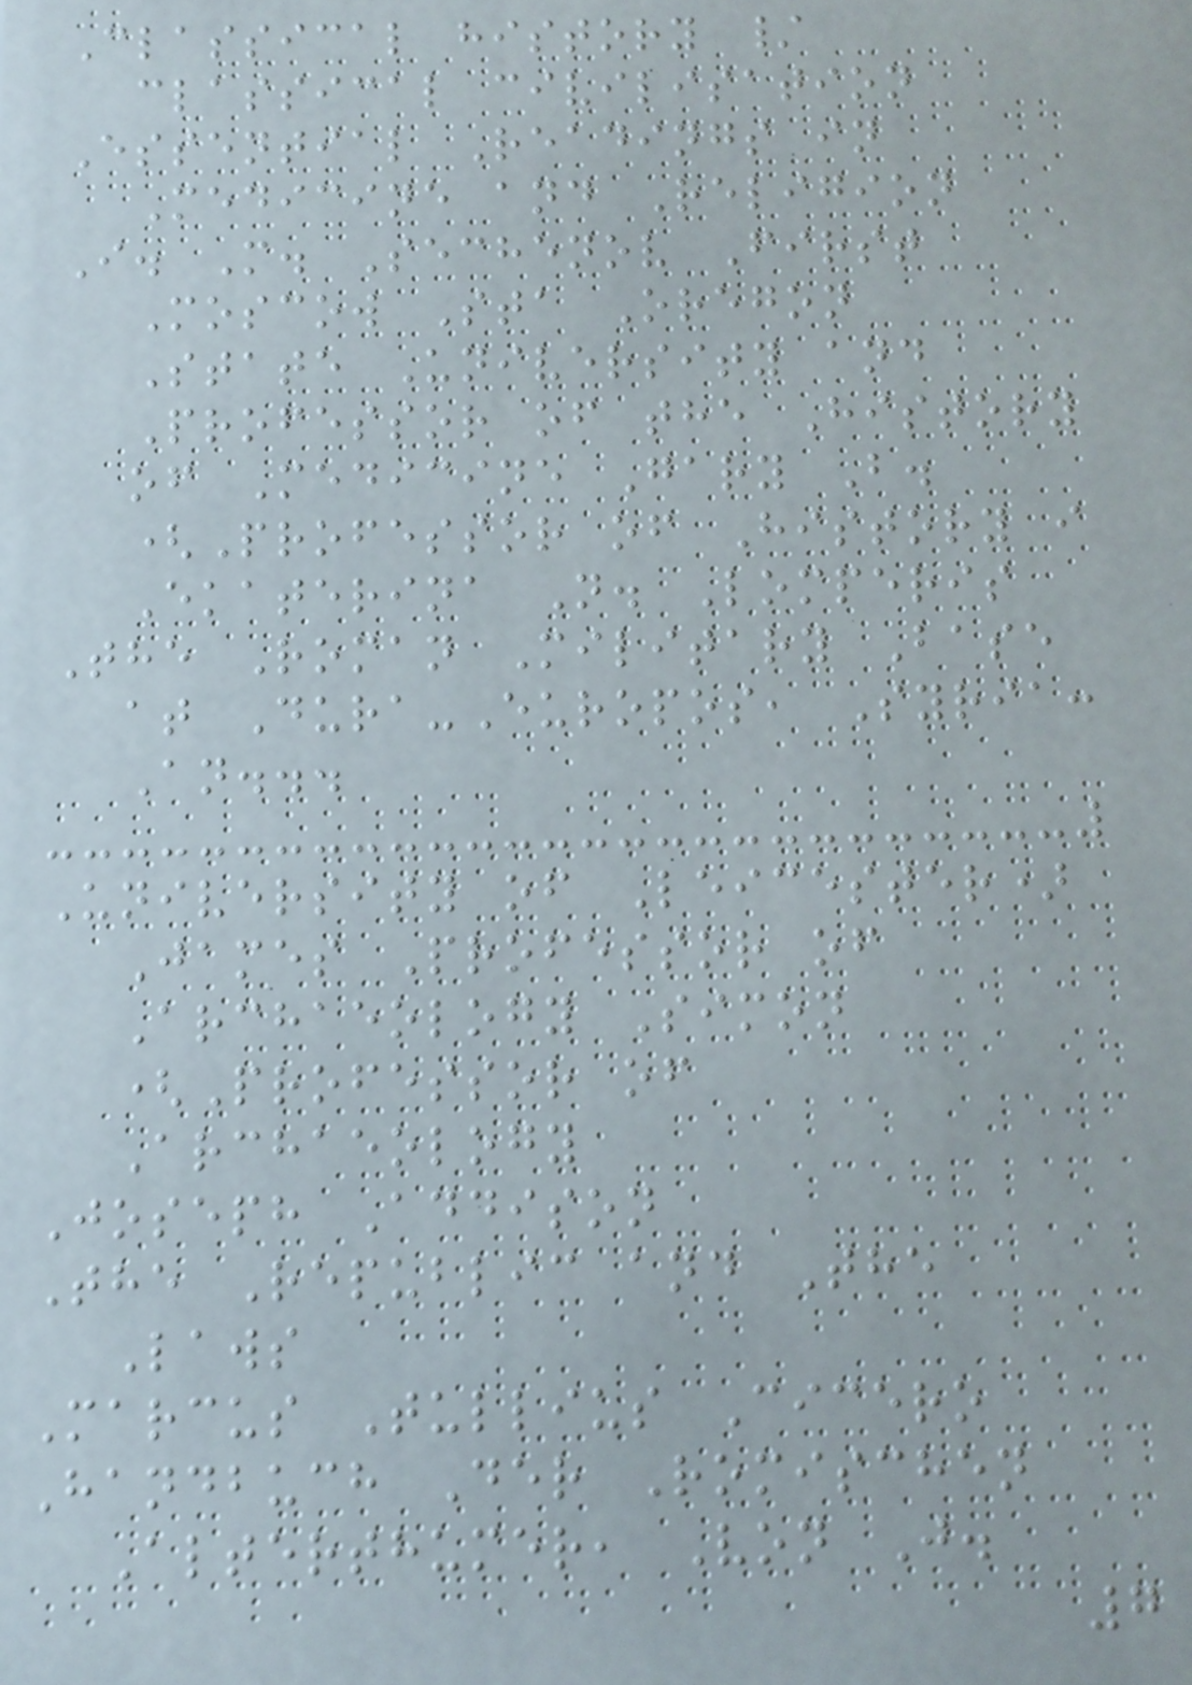Classical history /
classical civilisation
Essential Readings in
Medicine and Religion
I. M. Sechenov First
Moscow Sta Oregon
State University and
Professor of the History
of Medicine Gary B.
(Professor of History i
Ekaterina N. Lomperis
The Roman Military Base
at Dura-Europos, Syria:
An...
University of Leicester)
James Professor of
Archaeology Simon
(Professor of
Archaeology
Joseph Addison
The Republic and The
Laws
Marcus Tullius Cicero
Handbuch Der Romischen
Alterthumer, Von J.
7
